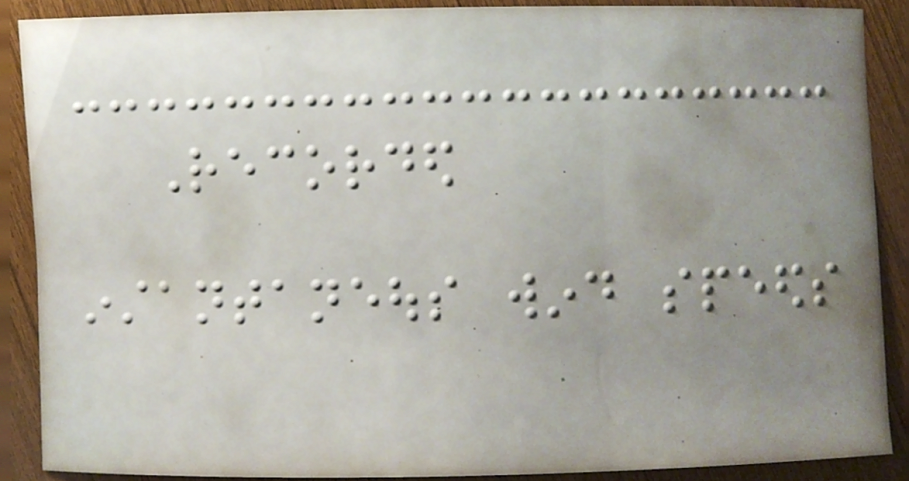Recorded
instantaneous wind speeds
